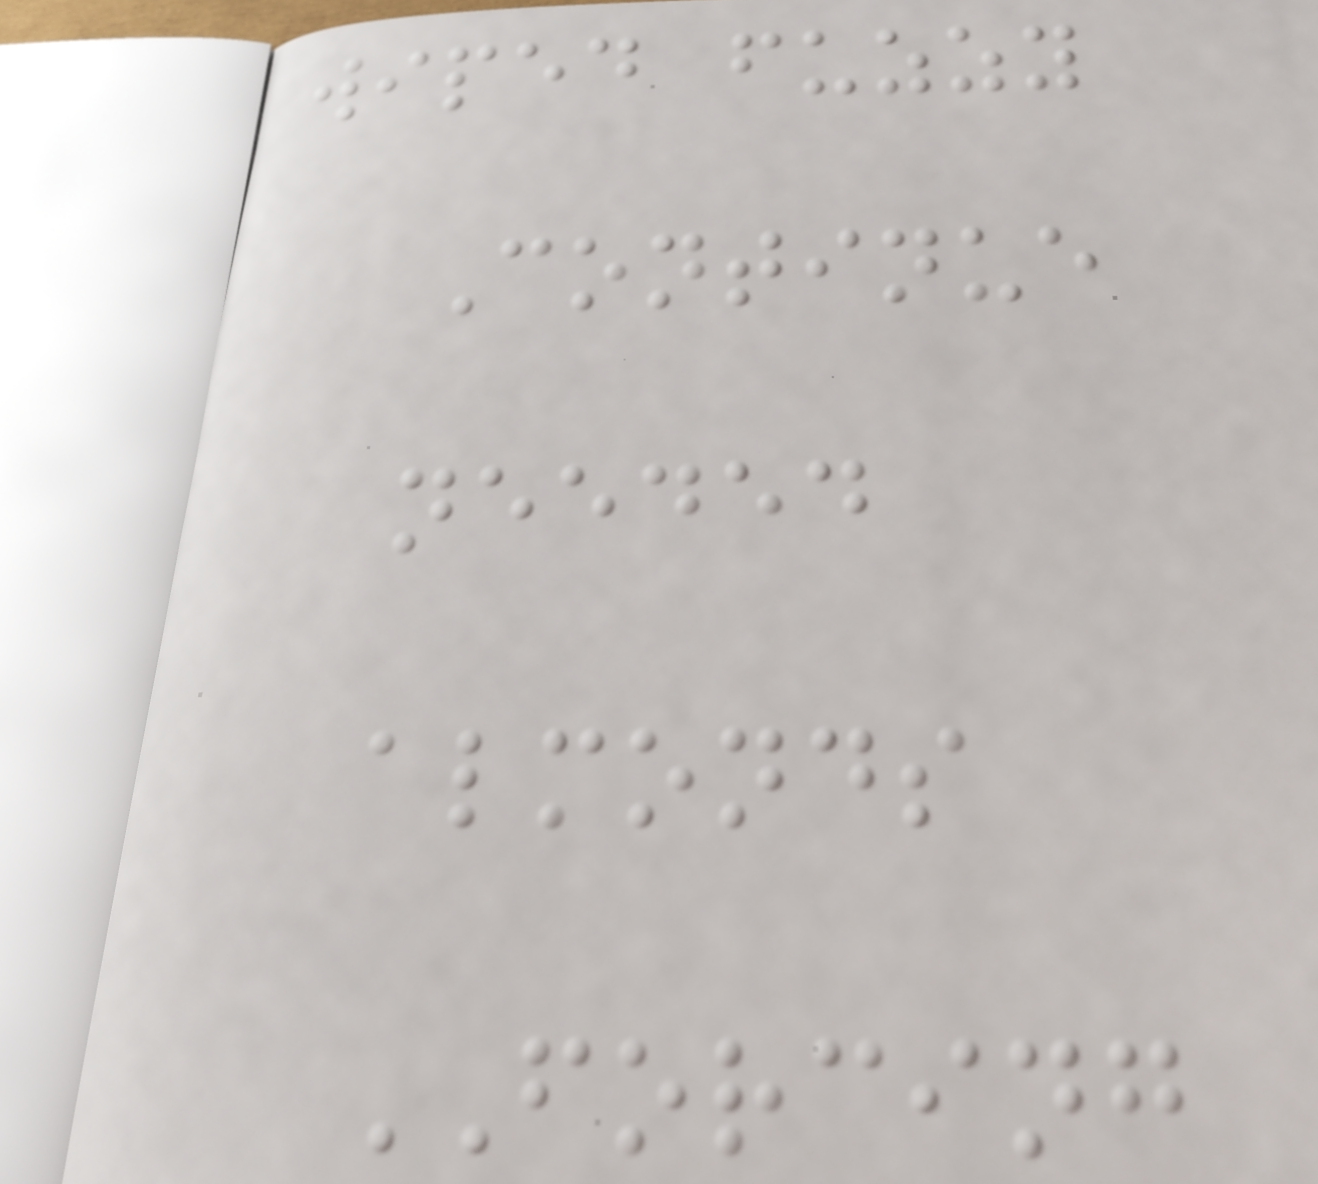wiped fuzzy
Continue
needed
almonds
FORCING
